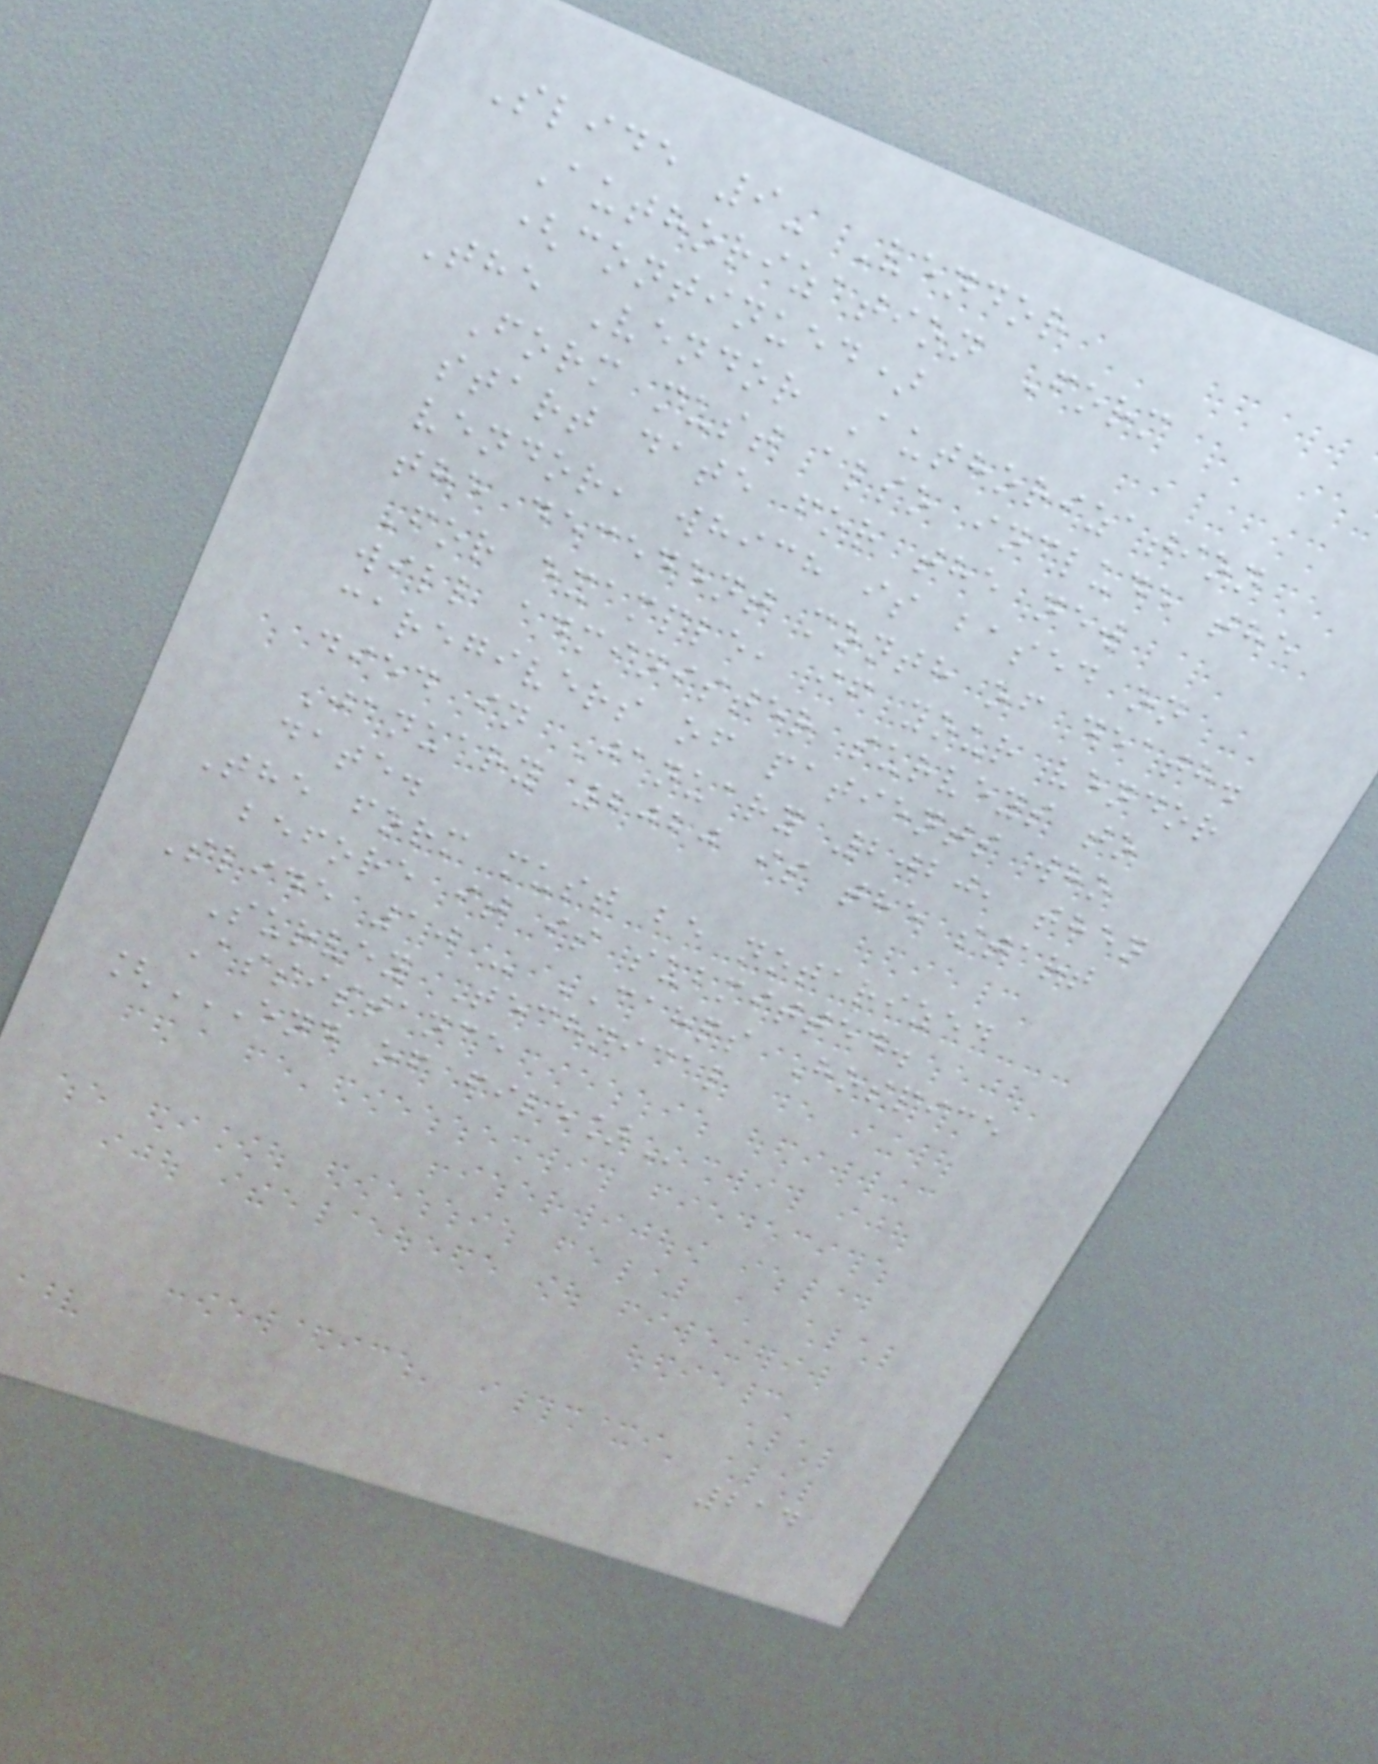Slide 9- Vendor
Authorization Form
(continued)
The Vendor Authorization
Form must also include the
start date for the new
vendor, which is based on
the decedent month of death.
For example, if your vendor
will administer surveys to
caregivers of patients who
died in January 2020, then
January 2020 is the start
date.
The form must be notarized
before it is submitted.
Slide 10 - CAHPS Hospice
Survey Technical
Assistance
[END OF FILE]
214
